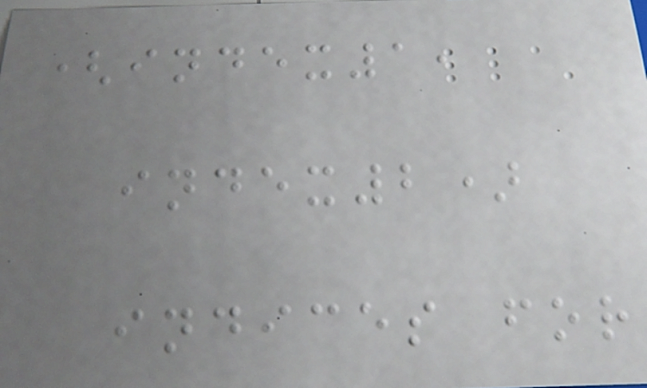(index1,
index2)
indices for
